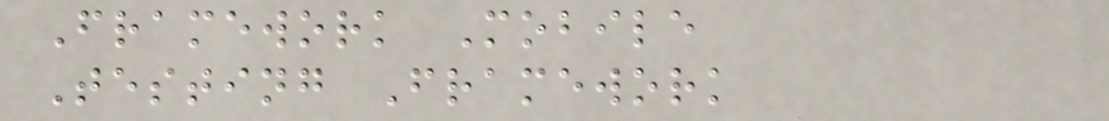Framework Mobile
Testing Framework
